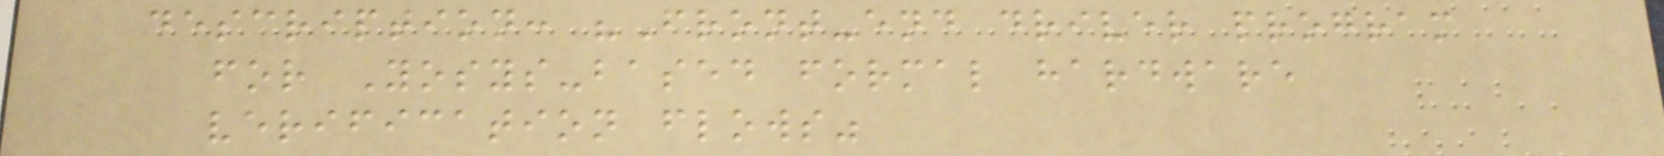description: "Front-end driver program
for Yosys-based formal hardware
verification flows"
